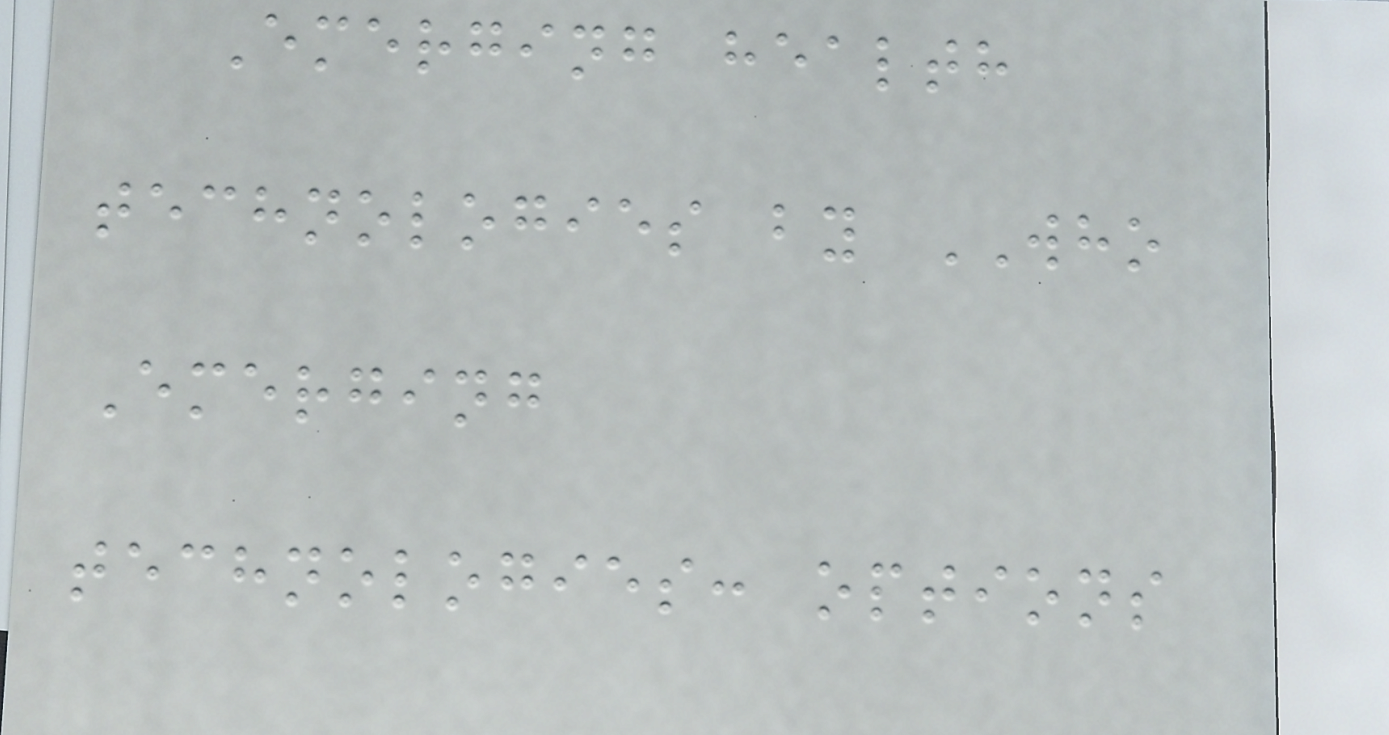Emerging health
technologies by WHO
Emerging
technologies: options
